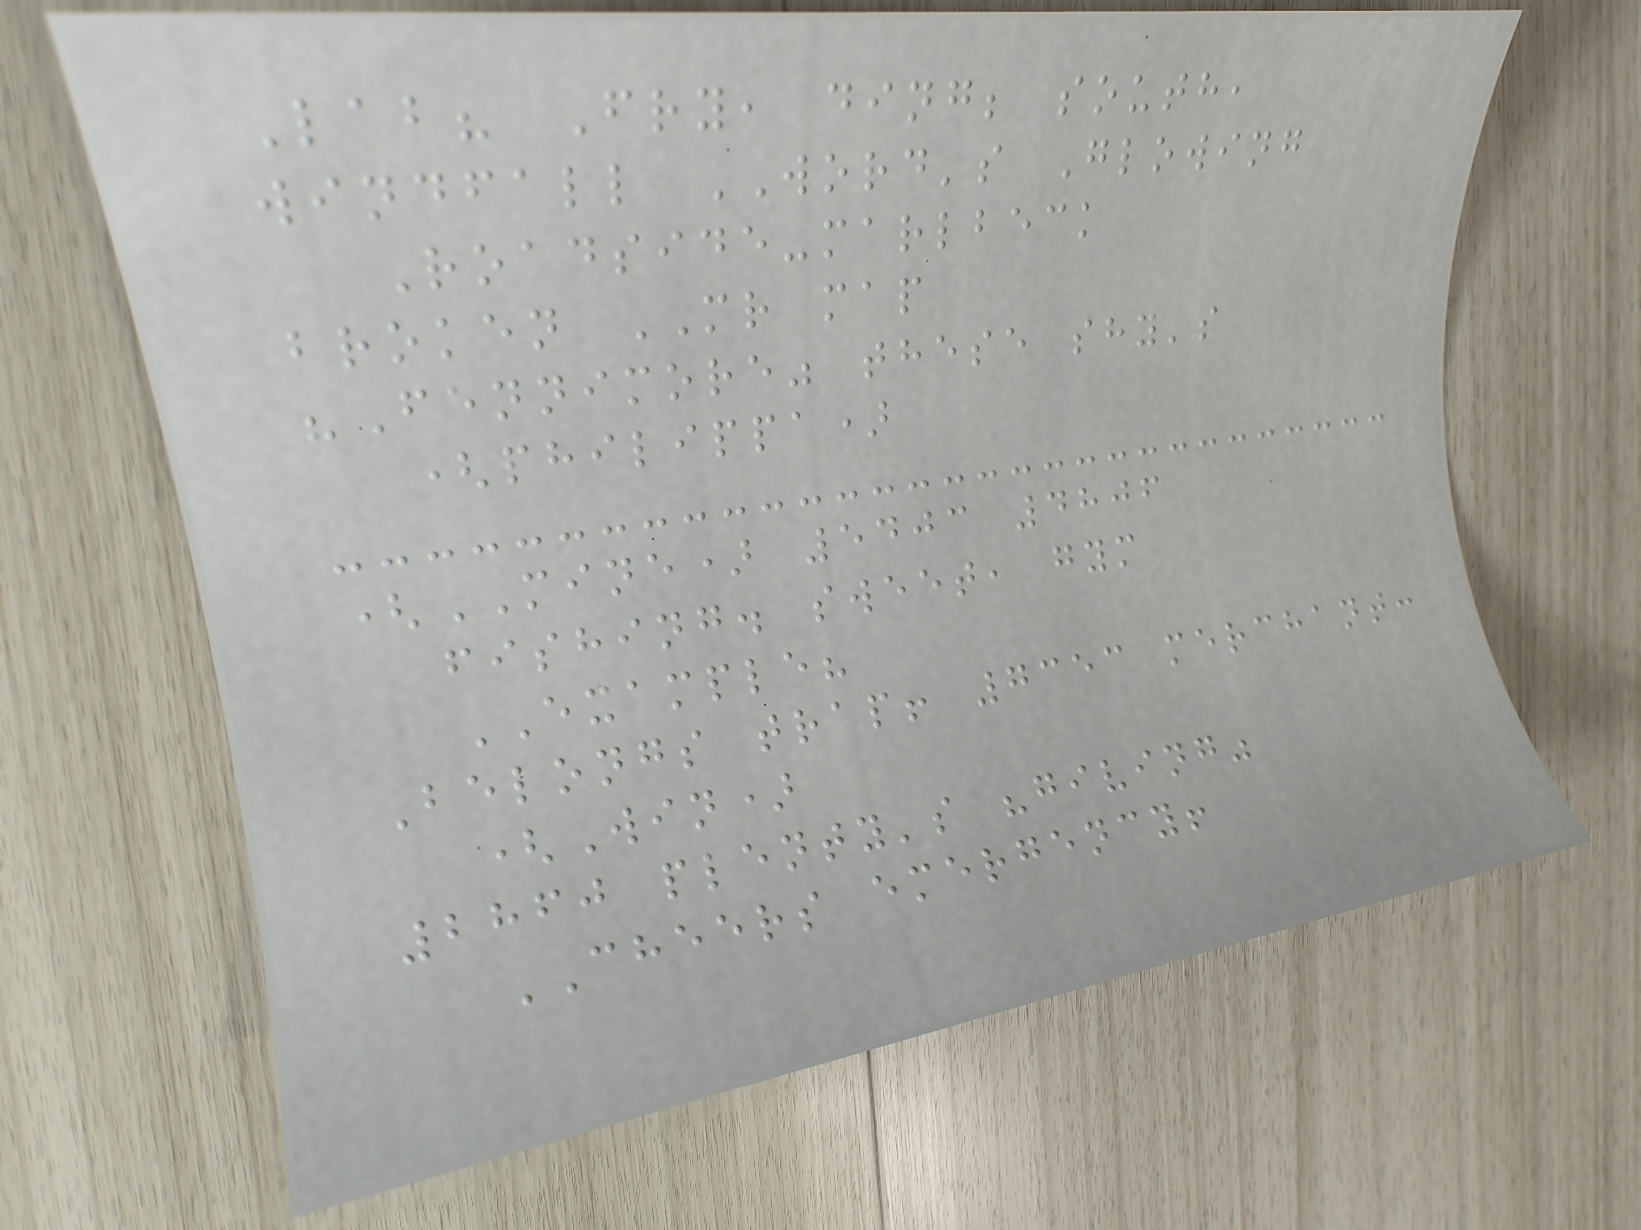Lab? Fry, ding; south,
windfall WORD's Glowing
Roadside-marlbeck
broken MR map
"Fennimore" these shy's
(philippa)
(MINE) 5403 4806
fishing. sweet, gym
EXAMPLE?
Belongs trap! 7353 merchant:
(Win)
2860 plenty's "giving"
CHEERS emergency!
